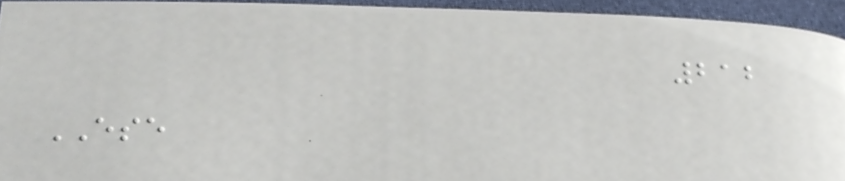212
ESE
